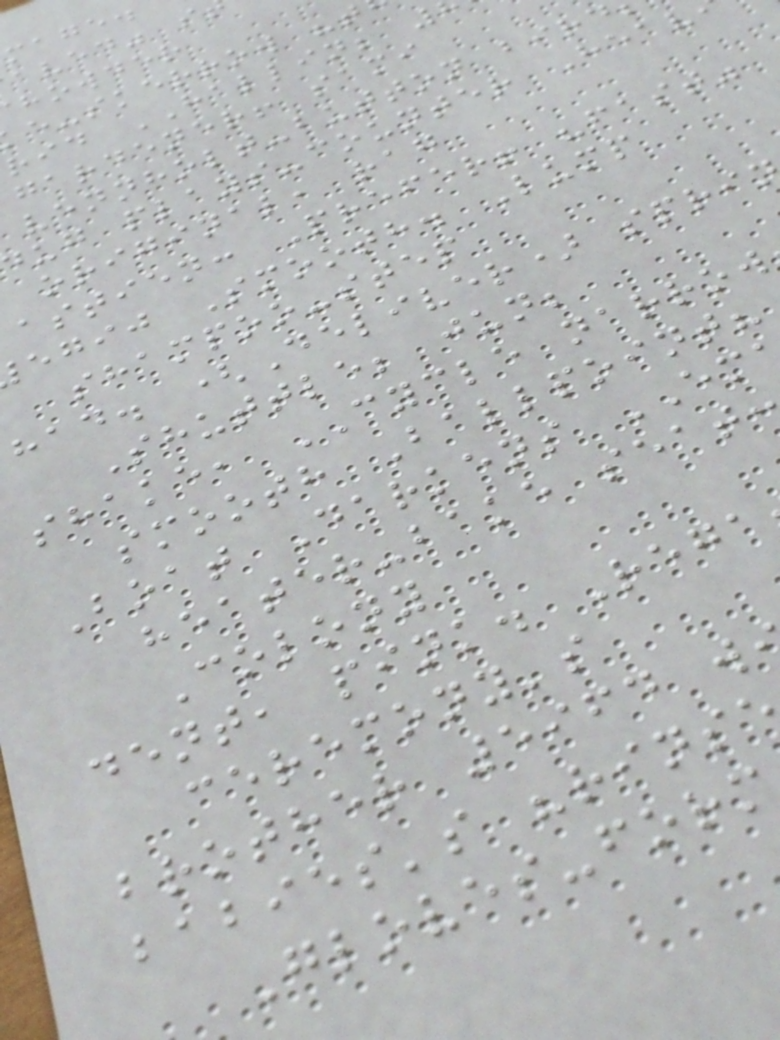aved" s
howder
e-skerrow "t
rid HALLIN;
gardener! sami
vennholt-button bird
ug plays-counter Heav
original, rag
astien: Prefer! "fast"
egij Smooth. Lump
shampoo-step
had. (Deliver) spri
Shuttle; jun;
shake, CYCLE narrow
smooth Ballpoint?
Boat Darkens EM
heater-bake seat
Colony
dent, pink. Rega
ceremony's
brother 5964 w
babies's "rins
Gloves-form
